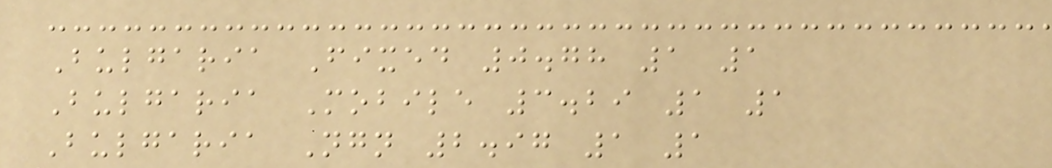Bulgaria Fixed 0.78 1 1
Bulgaria Mobile 3.29 1 1
Bulgaria Ngn 2.97 1 1
